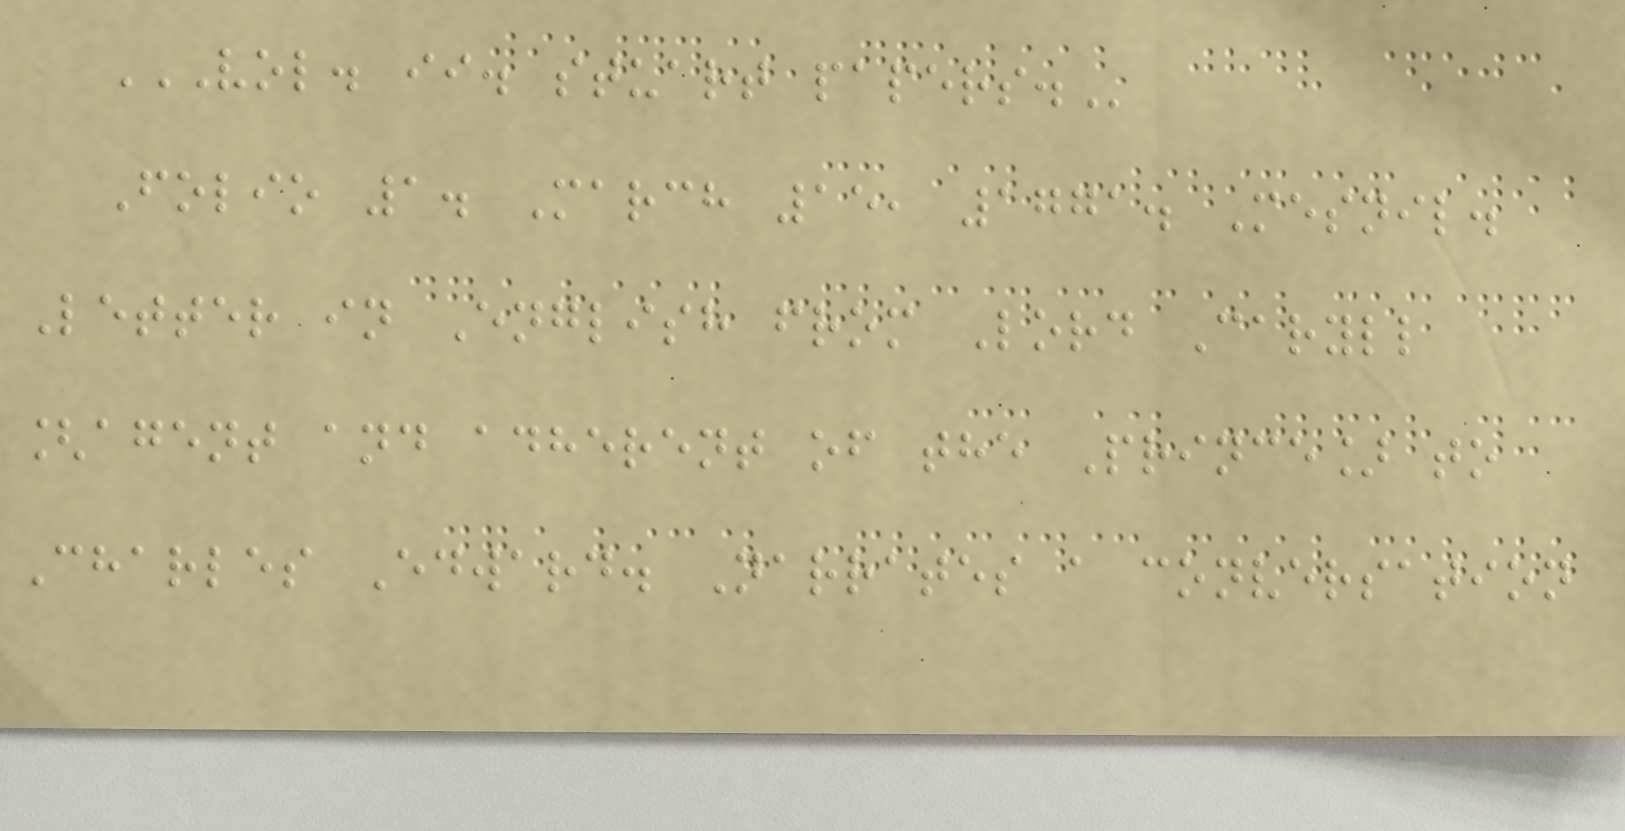VOL. II. STUART PAPERS.
Folio 1. March 15, 1771. Mesnil.
Letter in English from Lord Caryll
[agent and adherent of the Prince] to
Charles Edward. Narrates a conversation
